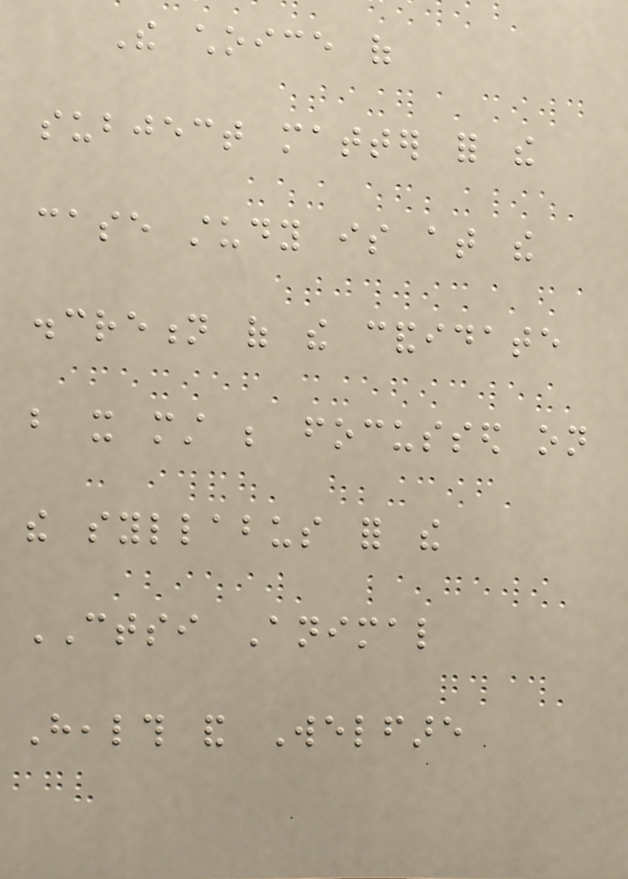The choice of
subject matter for the
case study is at the
discretion of the candidate
but it must be focussed on
the syllabus for the
CTSI Animal
Health and Welfare
